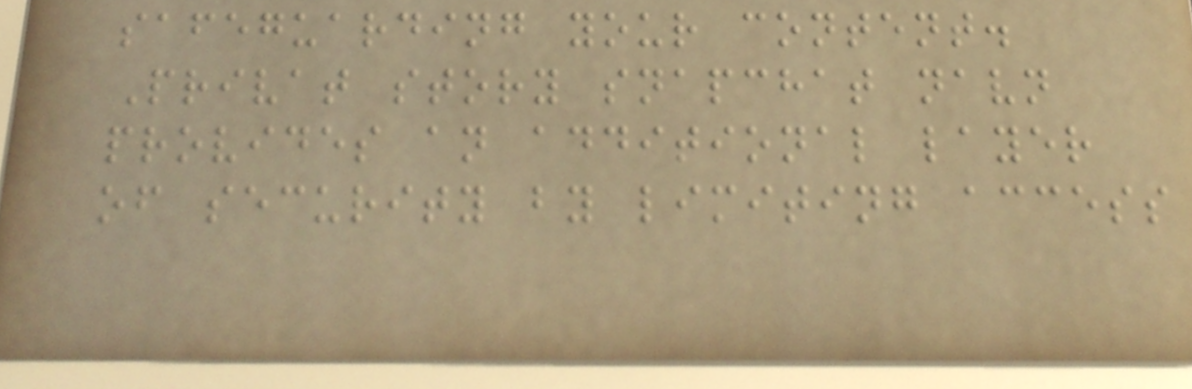safeguarding your content.
Privat story snapchat navn
provides an additional layer
of security by limiting access
